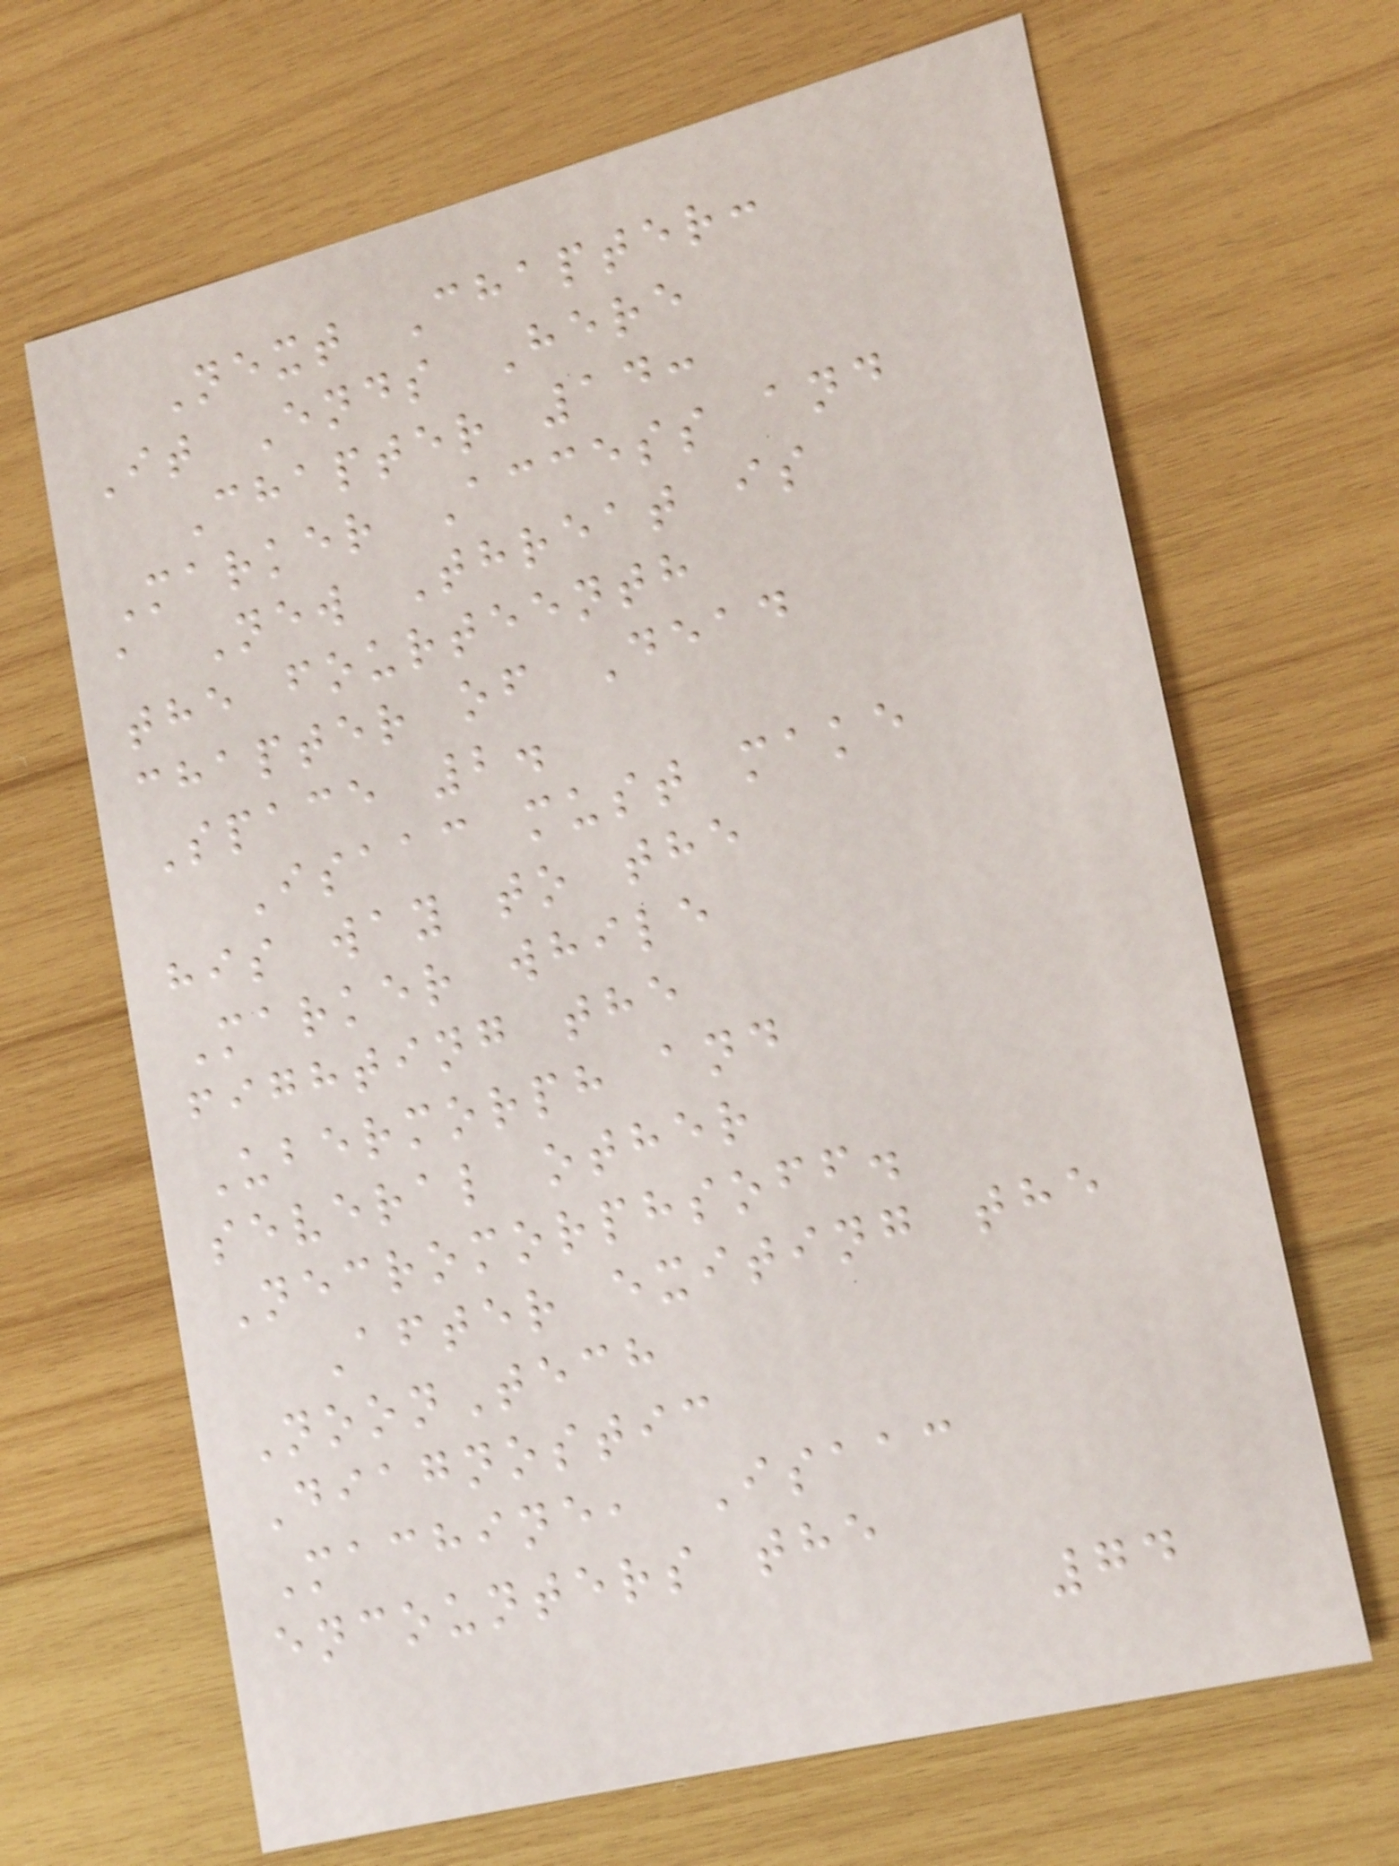Next Chapter:
It Ends Here
Chapter 14:
Marker Access and
a New Threat is
the fourteenth
chapter of Dead
Space 2.
Isaac must make
his way to the
Marker while
fighting the
Ubermorph and
several other
Necromorphsoff.
After exiting the
NoonTech
Diagnostic
Machine, Isaac
encounters the
74
